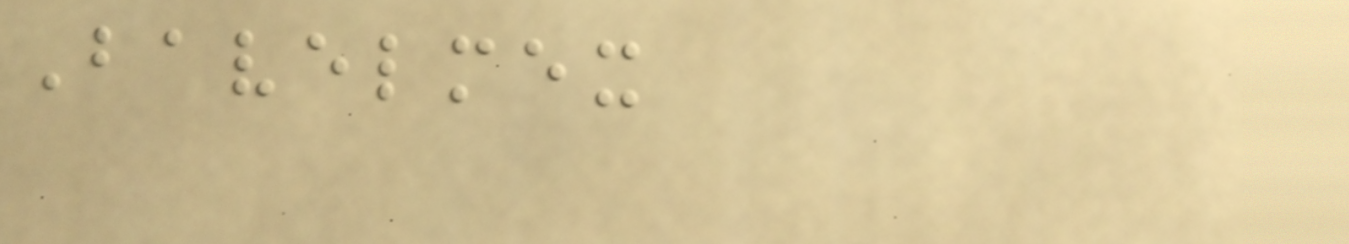Bavelmex
